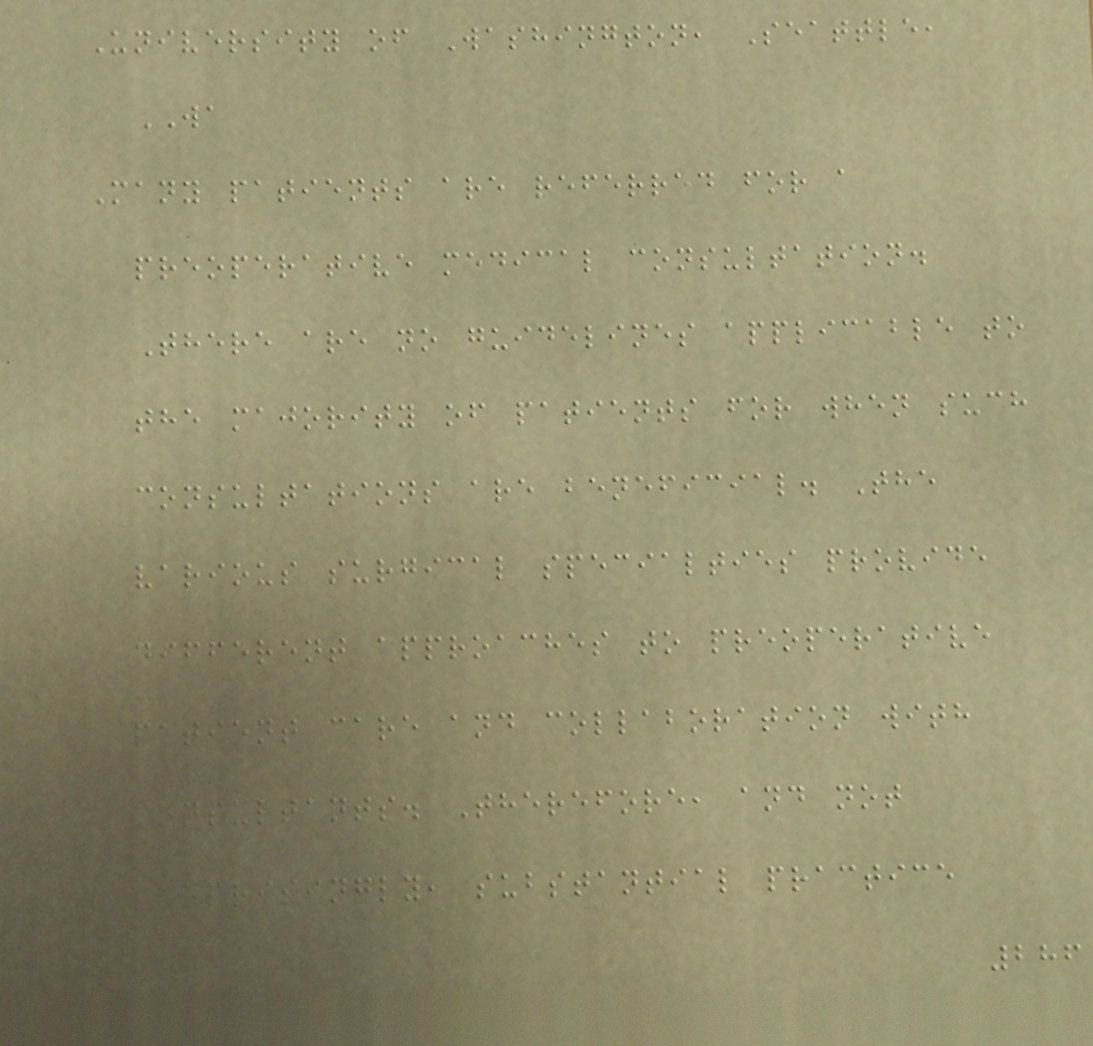University of Washington, Seattle,
WA
Many patients are referred for a
preoperative medical consultation.
There are no guidelines applicable to
the majority of patients for when such
consultations are beneficial. The
various surgical specialties provide
different approaches to preoperative
patient care and collaboration with
consultants. Therefore, and not
surprisingly, substantial practice
286
